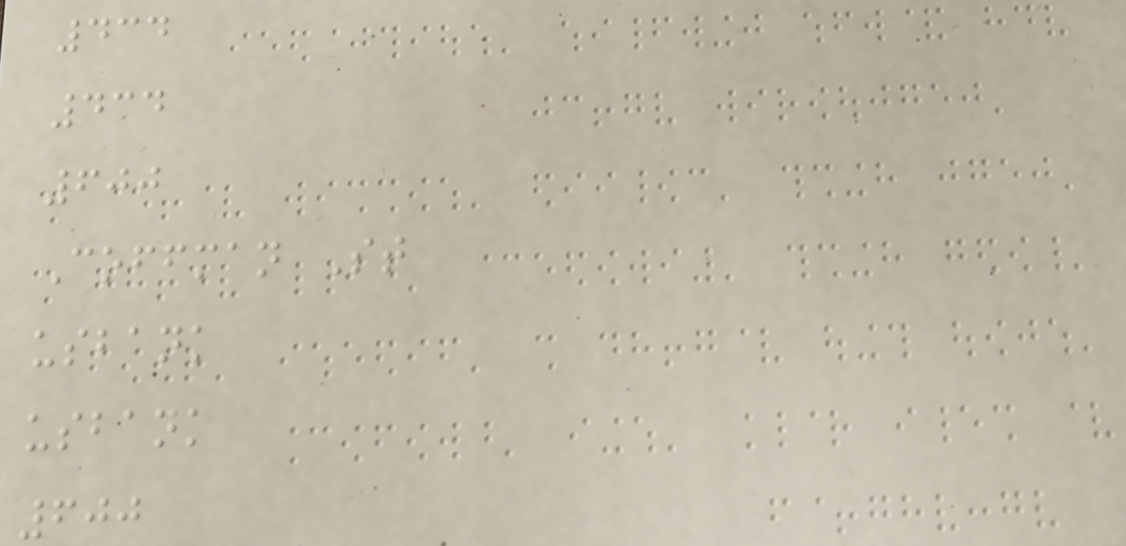434
434
600
Coffman St
usbank
usbank
600
